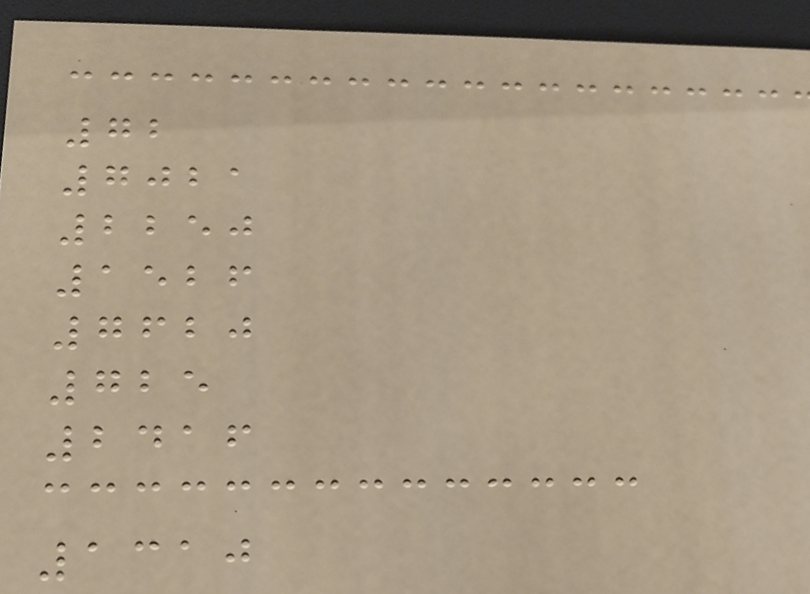72
7021
2250
1526
7620
725
2416
1310
